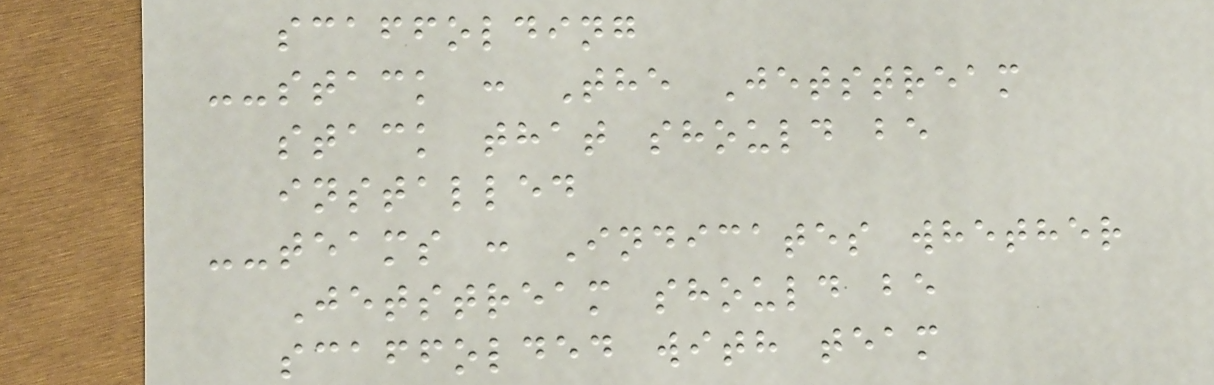scaffolding
--stack : The Jetstream
stack that should be
installed
--teams : Indicates whether
Jetstream should be
scaffolded with team
